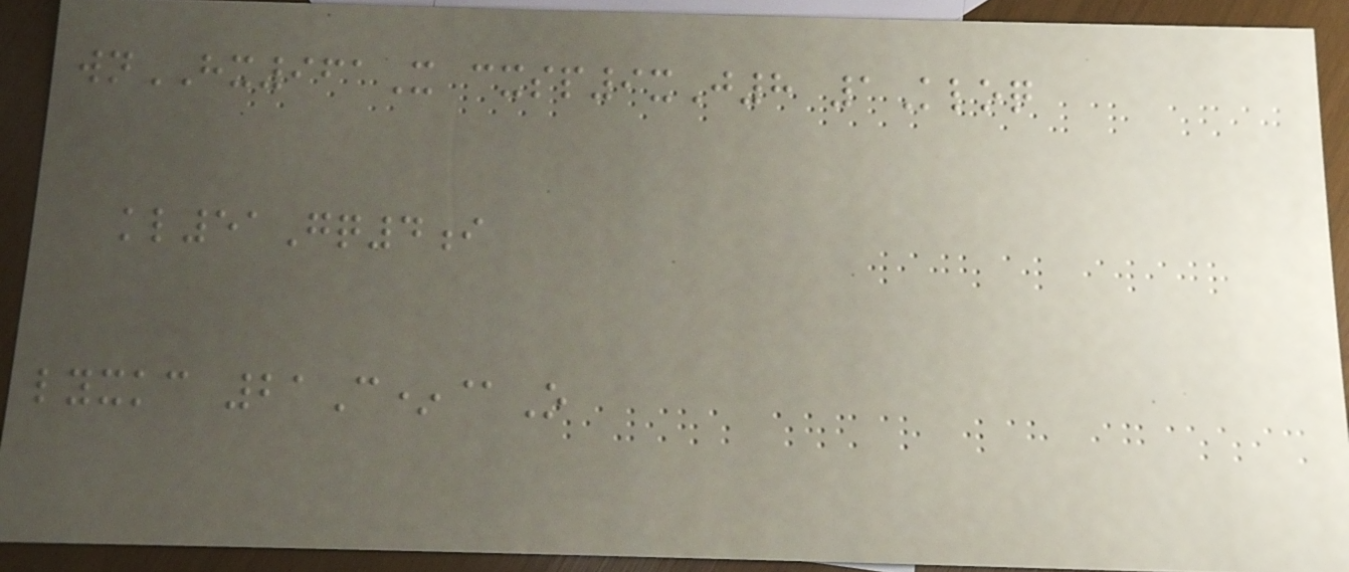wnHX961X cxsp9xJ8 1Kloq
kl51Gq4i
lyxkc 21C*@O
